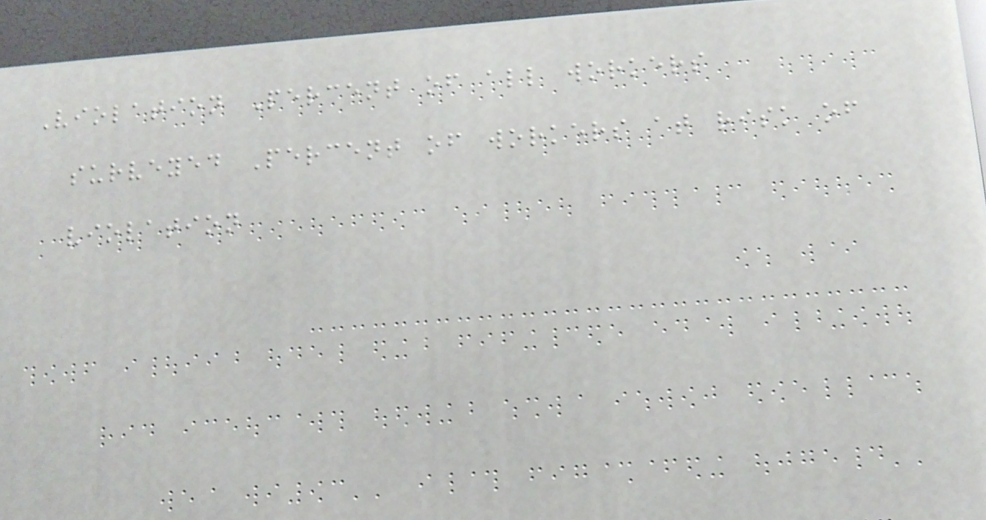Violation Percent of all workers
surveyed Percent of workers at risk of
violation
